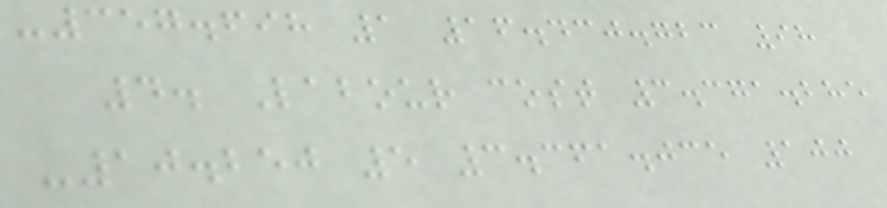-357.698 1 16.430.723 98
4. Labour cost 3.371.285
-10.250 5 3.361.035 100
